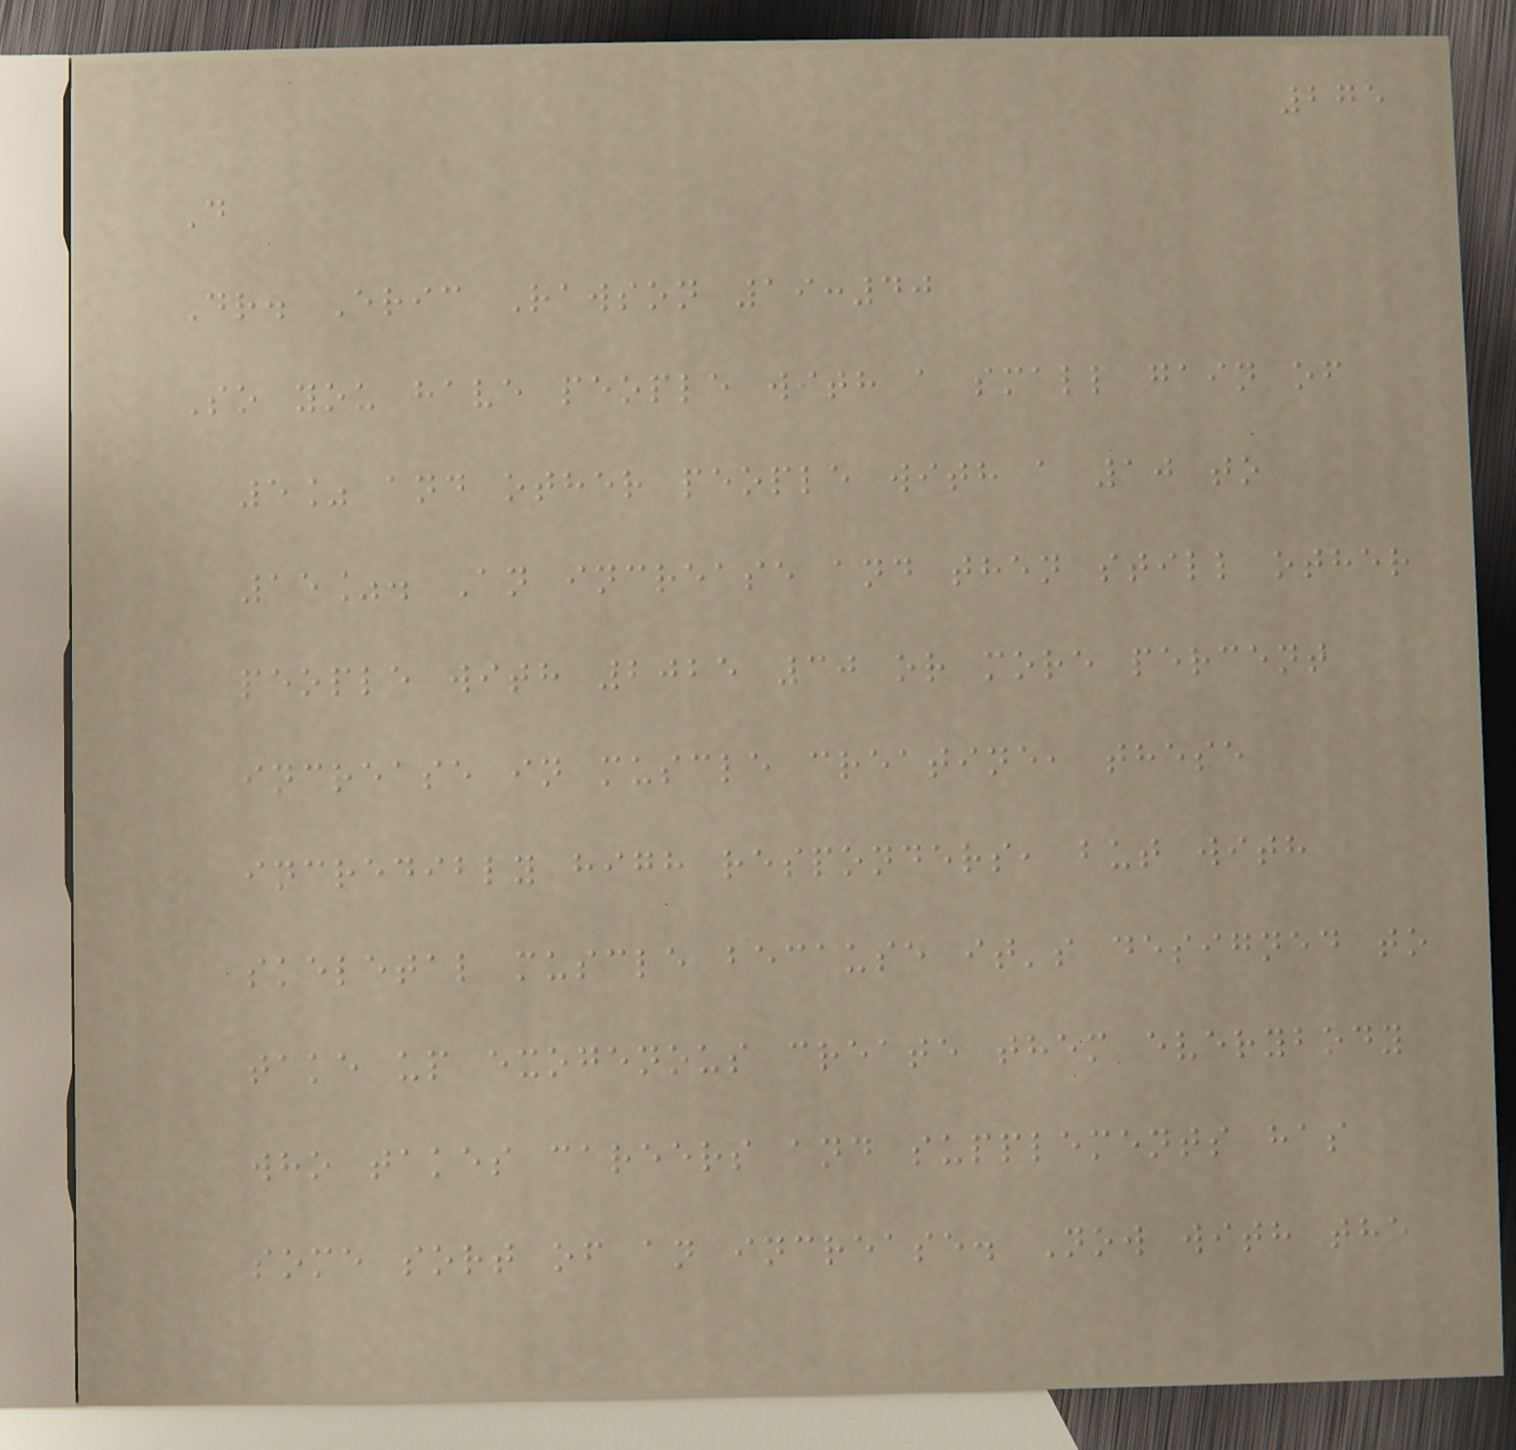275
D
Dr. Eric Rawson 19:40
So you have people with a small gain of
5% and other people with a 10 to
15%. An increase and then still other
people with 2025 30 or more percent
increase in muscle creatine, these
incredibly high responders, but with
skeletal muscle because it's designed to
take up exogenous create them everybody
who takes careers and supplements has
some sort of an increase. Now with the
